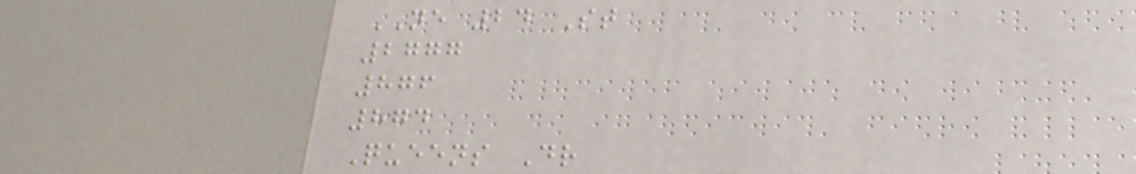NE 24 St
2777
876
874
Queens Dr
